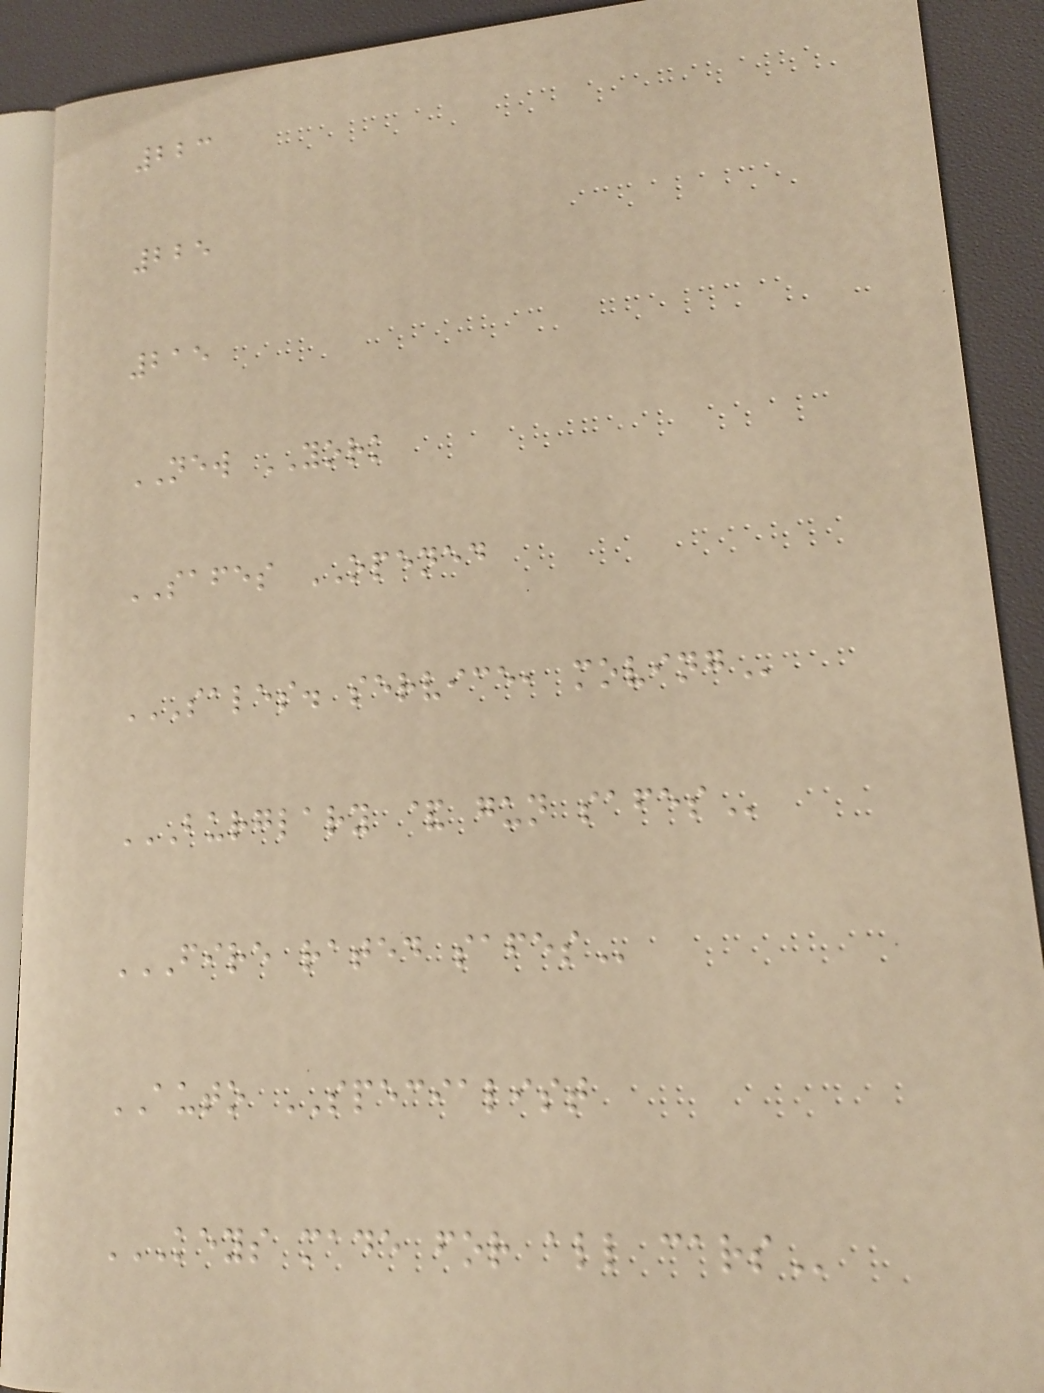223
225
215
NEW YORK
SAFES OPENED
SALES. SERVICE, MOVING
BURGLARY & GUN SAFES
FIRE RATED SAFES
AUTO SPECIALIST
KEYS MADE FOR ALL CARS
